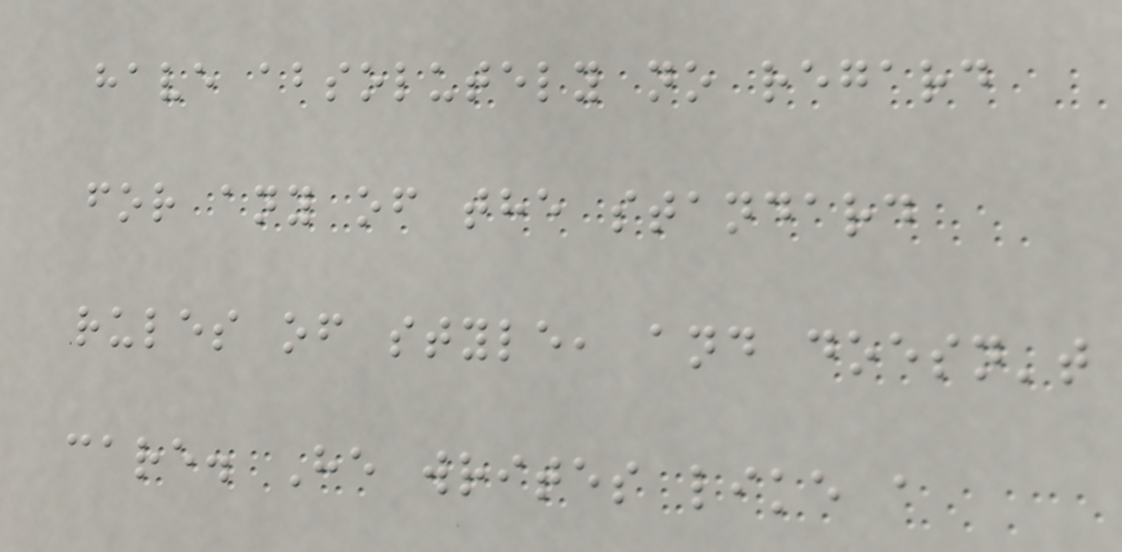have absolutely no regard
for any of the standard
rules of style, and doesn't
care. He writes like a
